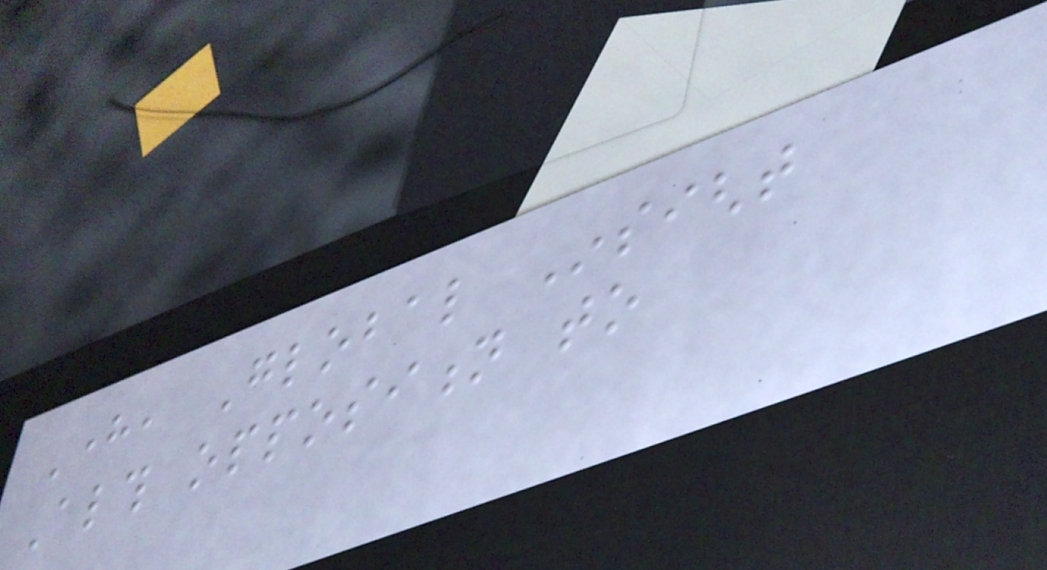Here, Global Insight
Although opposition to
